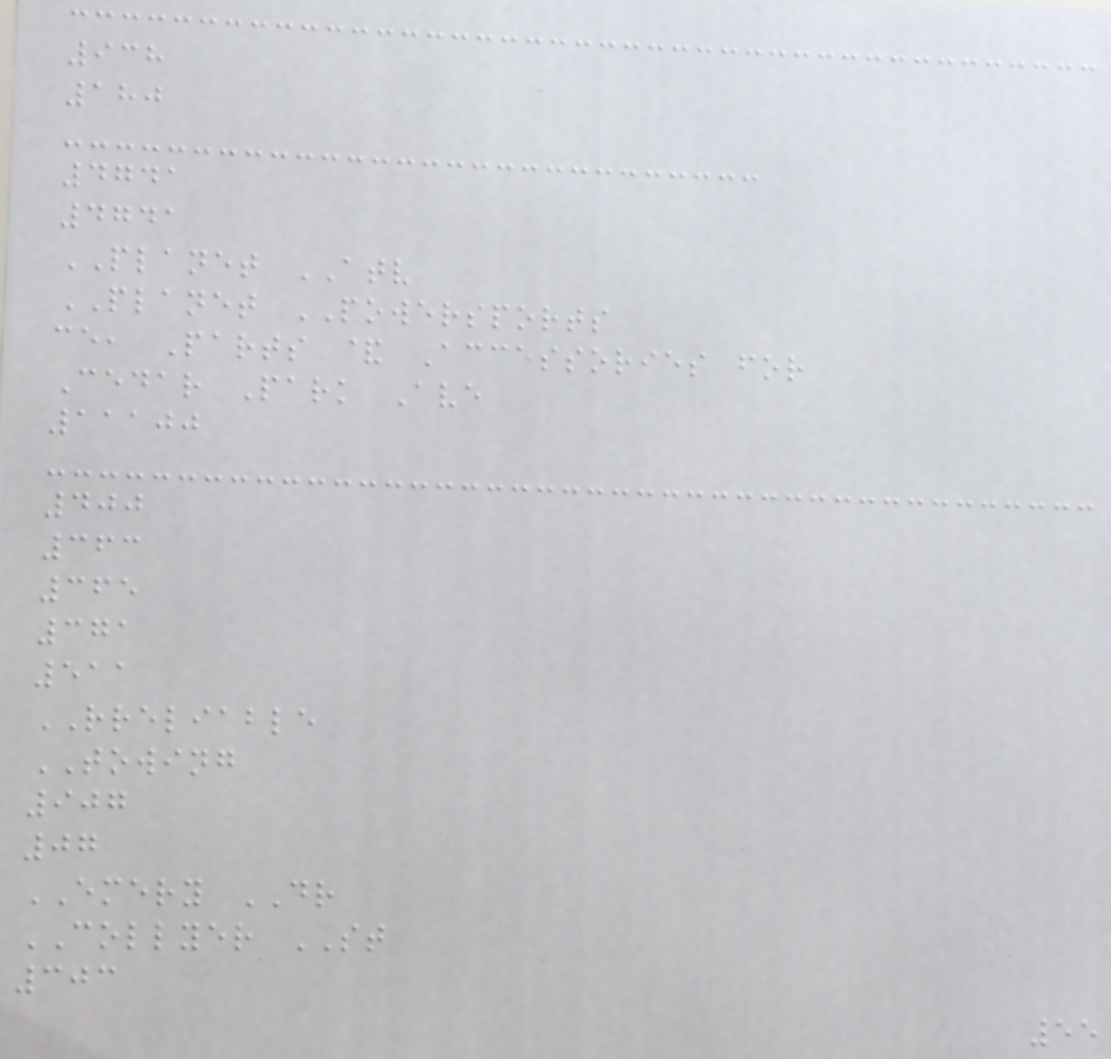938
180
4741
4741
PLANET ATV
PLANET POWERSPORTS
ce, Parts & Accessories for
Cedar Park Ave
11100
400
363
365
371
511
RRELIABLE
TOWING
907
07
EMERY DR
COLLYER ST
303
55
